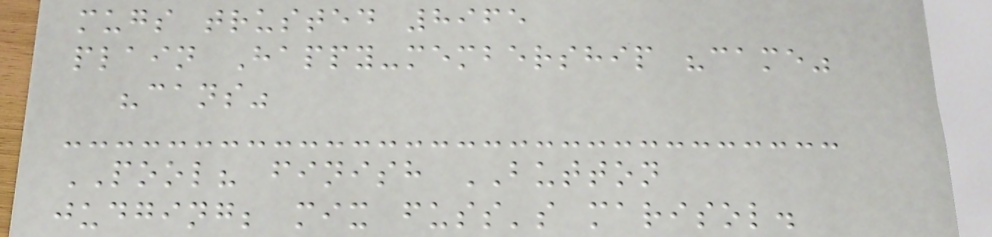mugs trusted 8965
plain Happy-membership "came"
"cans"
POOL? finish BUTTON
judging; mix fuss's marisol.
